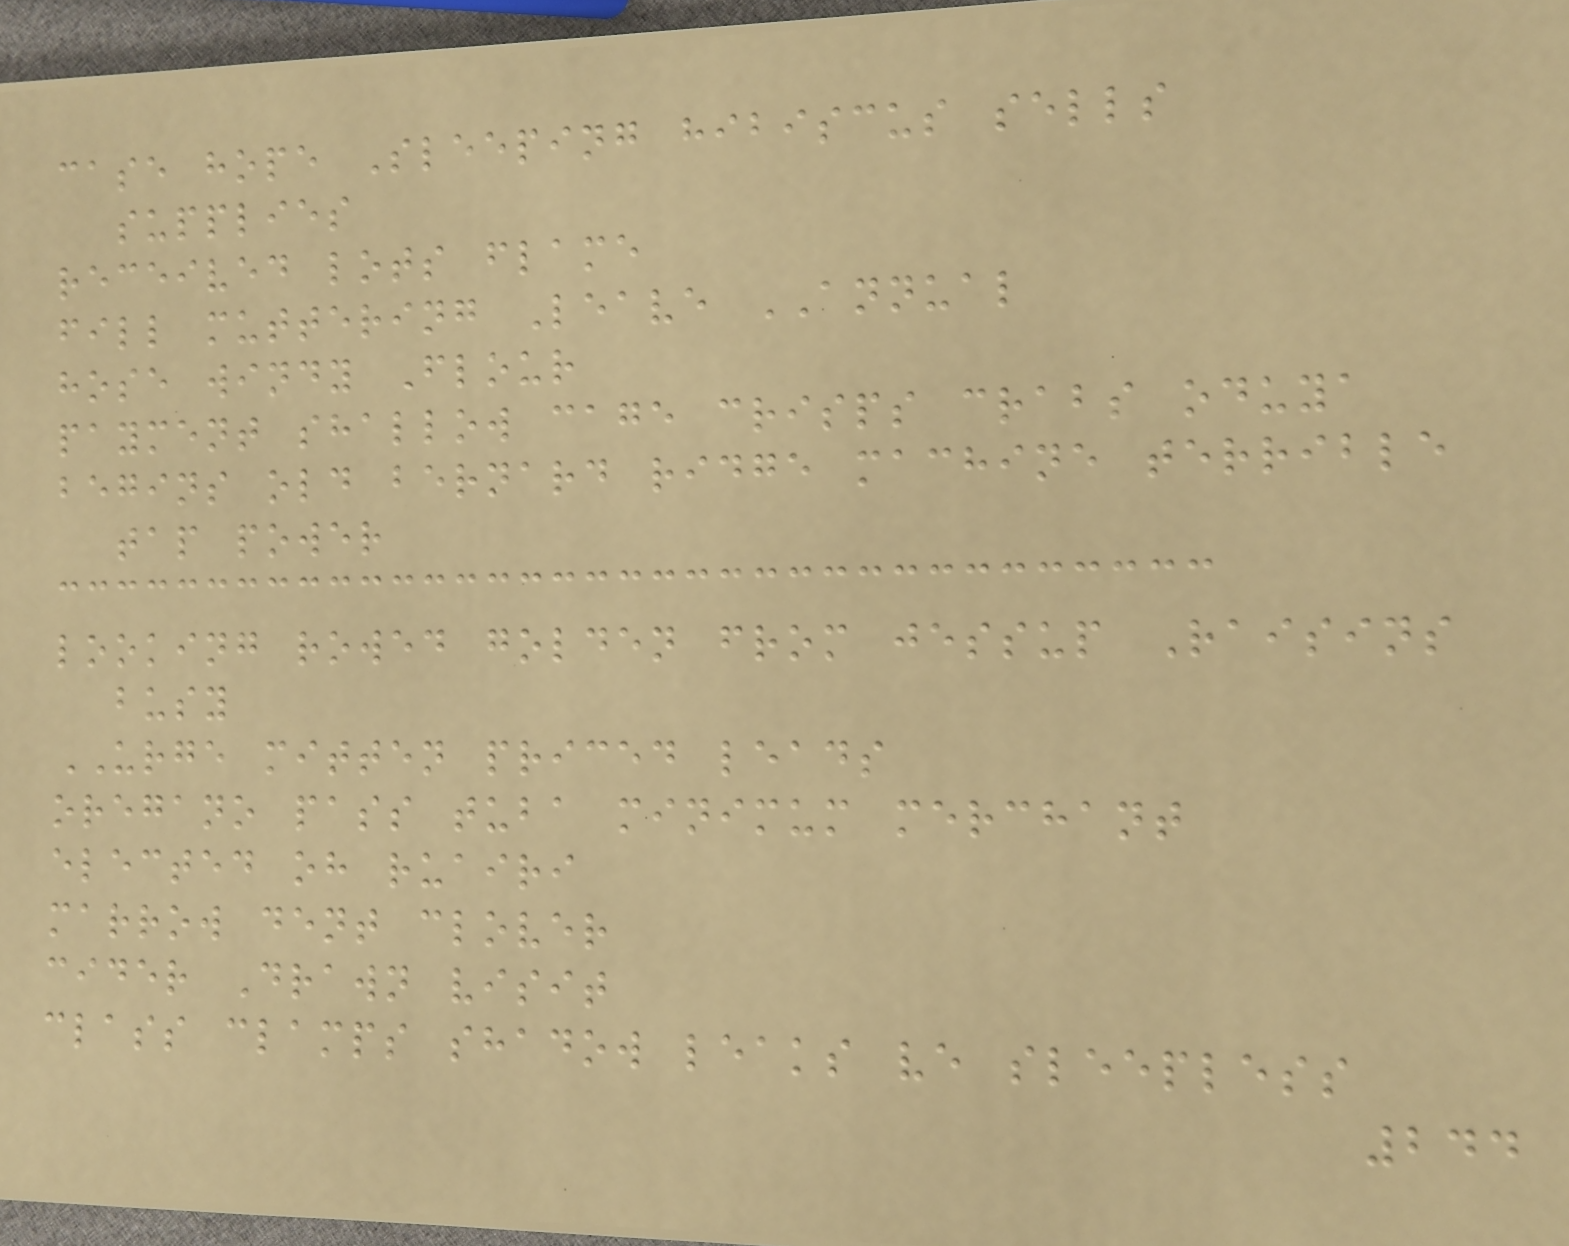case hope Sleeping hibiscus sells
supplies
received lots flame
fill muttering Leave ANNUAL
hose windy Flour
payment shallow cage crisps crabs oduya
begins old bernard ridge machine terrible
tap power
looking rowed golden from jessup Raisins
busy
URGE mitten priced leads
oregano pass tuba minimum merchant
elected oh ruairi
marrow dent clover
cider Drawn visit
class clamps shadow leaks ve sleepless
244
